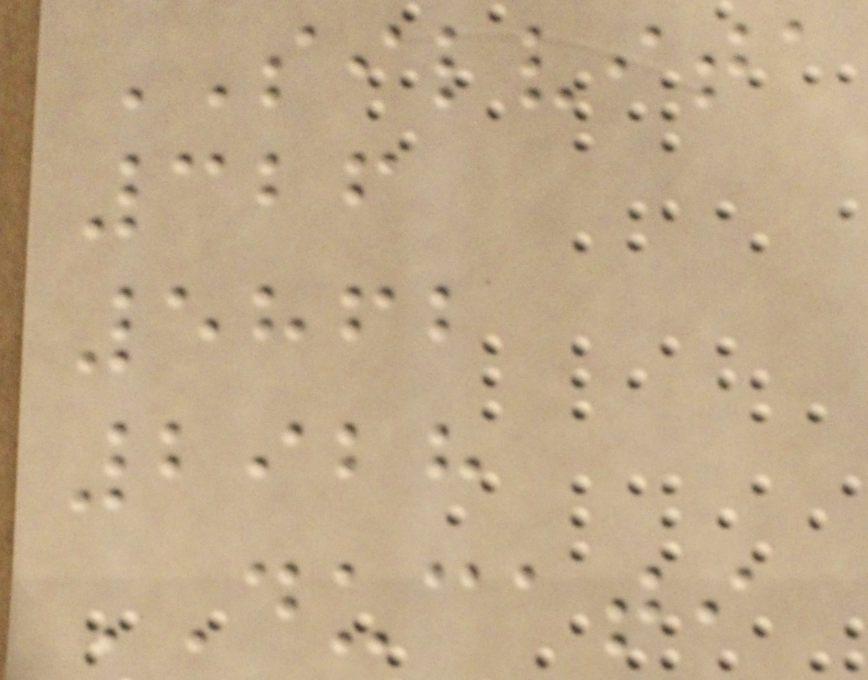SILVITA
326
5862
2928
DUCATI
